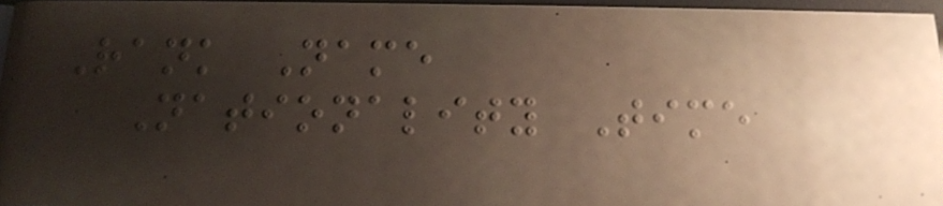Rank Name
Nationality Time
